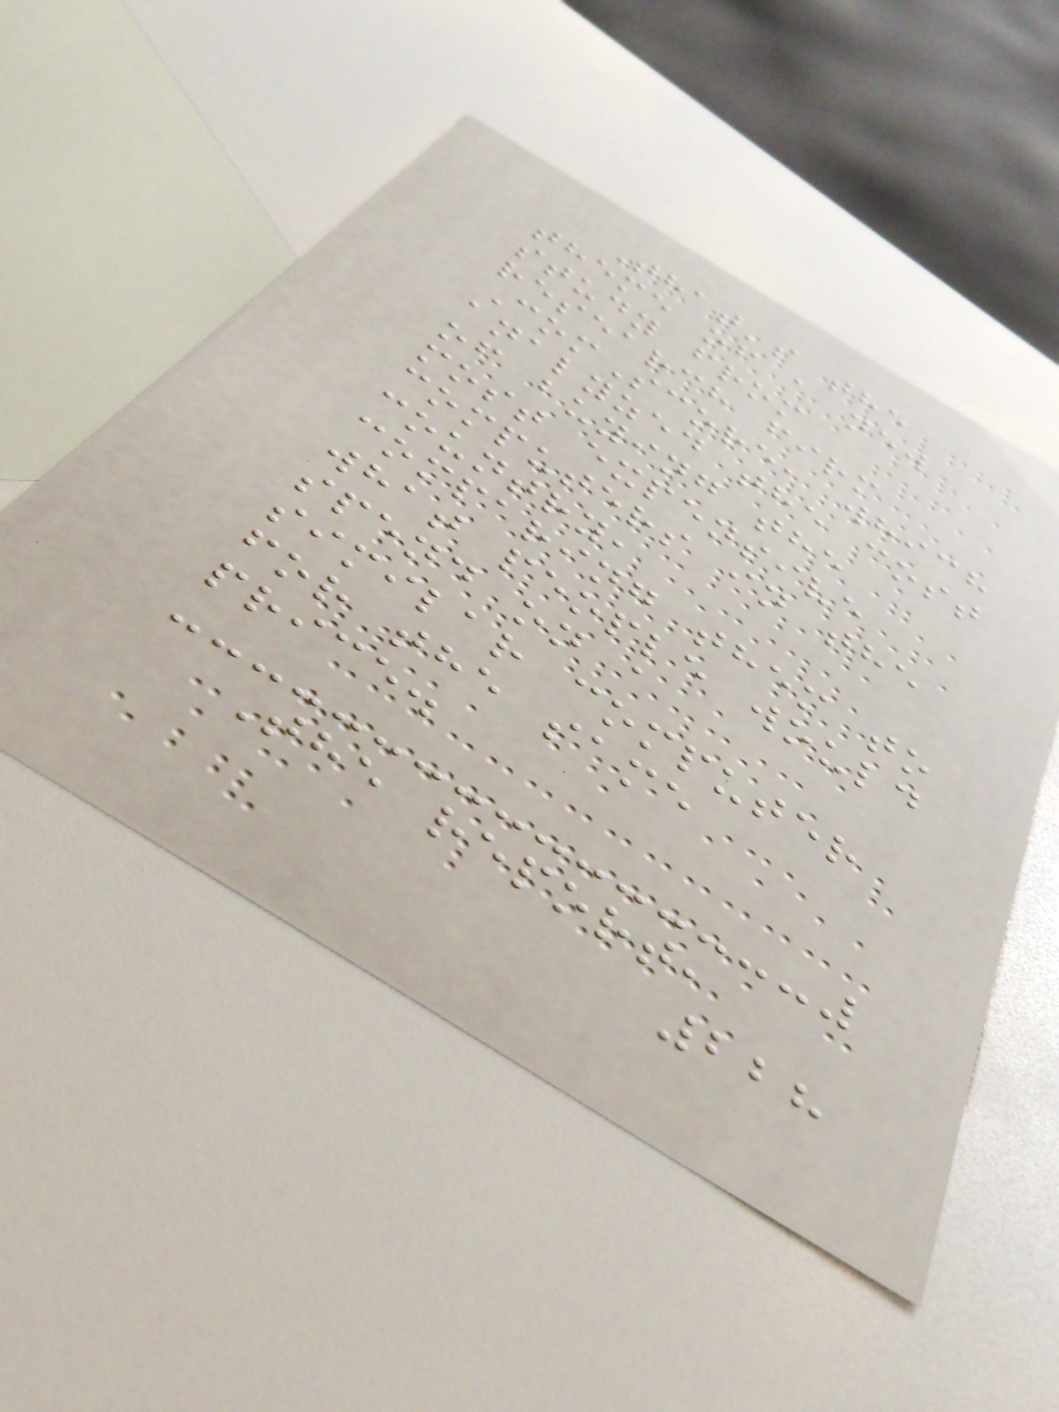That's the
theme of a new
study from
research firm
ComScore, which
analyzed the cost
of buying the
most expensive
computers in the
country,
comparing them to
what people would
spend on a
similar computer
for the same
price.
The report,
228
